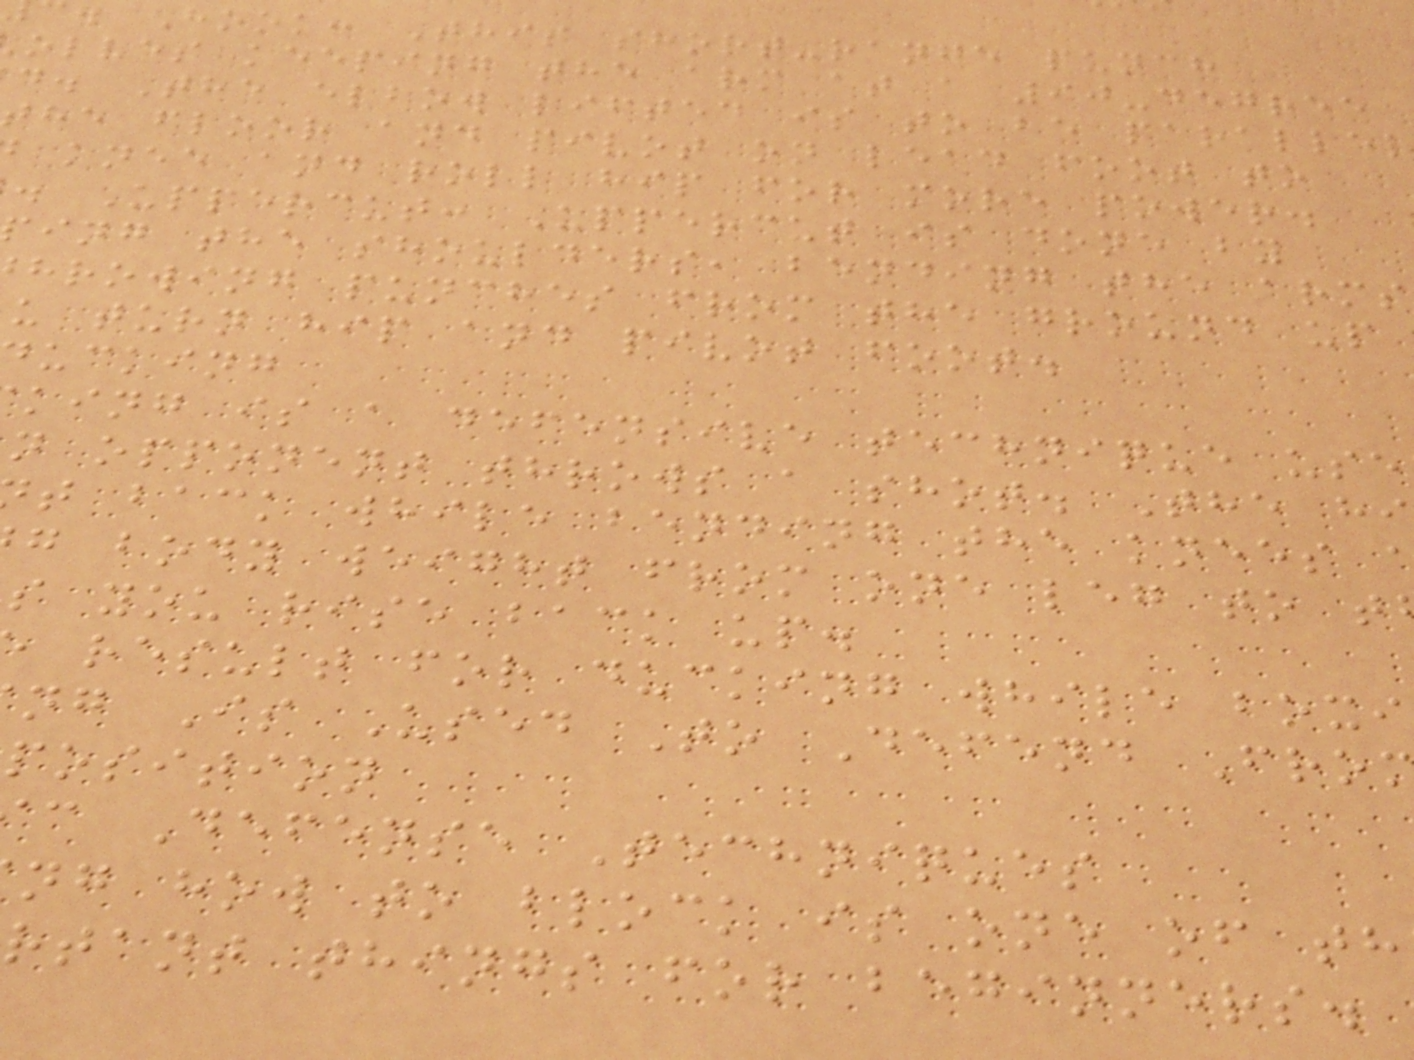Hook: This short-range punch
olves keeping the arm at a 90-degree
d. The elbow lifted is to be parallel
he floor and pivot on lead foot to
knee and roll hip for more power.
. Uppercut: Uppercut is done by
ing the shoulders, bending the arms
hrowing punches from the ground up
u turn hip and pivot foot.
ucking
king is a defensive technique use
n opponent throws a shot. The hi
t back while bending the knees
g body weight from one leg to t
s you rise back up.
result for ducking while boxi
ng Is Used To Defend Fro
position
c Defense Techniques
ng how to block is one of th
rtant things for beginners.
